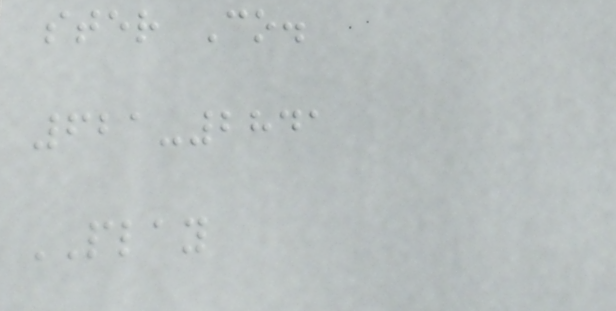ster Co.
621-2841
PLAY
